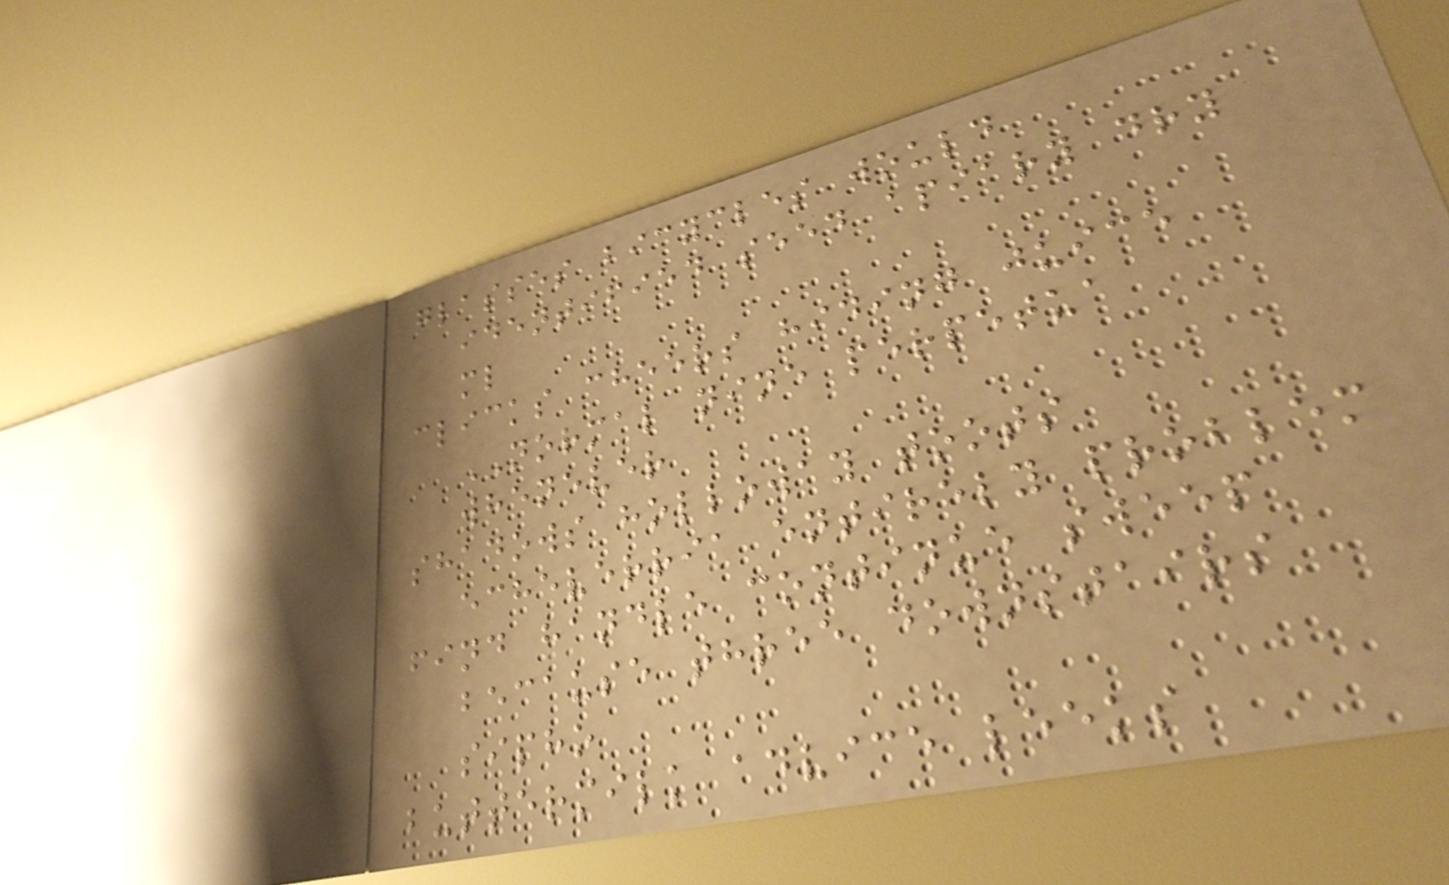glasses bicycles would
identified seed apiary dry
ml
clicks cheers hiding juice
NORMAL nine perpetua
whenever
shadows holloway toots
echeverria entirely problem
find handle continue sweep
because three downstairs
sipho
buttermilk advice leeks
